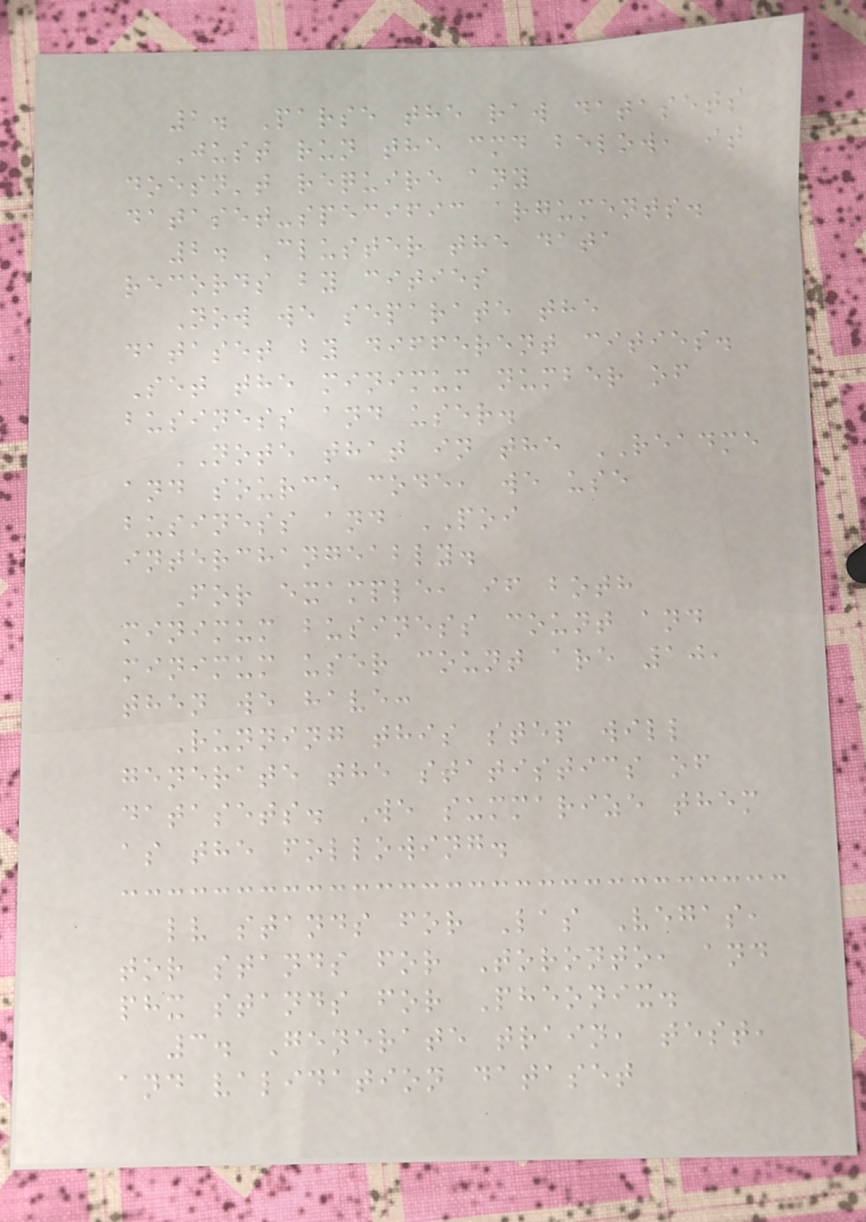1. Parse the raw datasets
Just run the cmd below, it
doesn't require any
dataset-specific arguments.
2. Cluster the data
records by cities
Now we separate the
dataset by different cities.
Set the minimum number of
business and user.
NOTE that in the README
and source code, we use
business and POI
interchangeably.
For example, if both
minimum business count and
minimum user count are 10,
then we have:
Running this step will
generate the statistics of
datasets. We summarize them
as the following.
lv stands for Las Vegas,
tor stands for Toronto, and
phx stands for Pheonix.
3. Generate train, test,
and validation dataset
